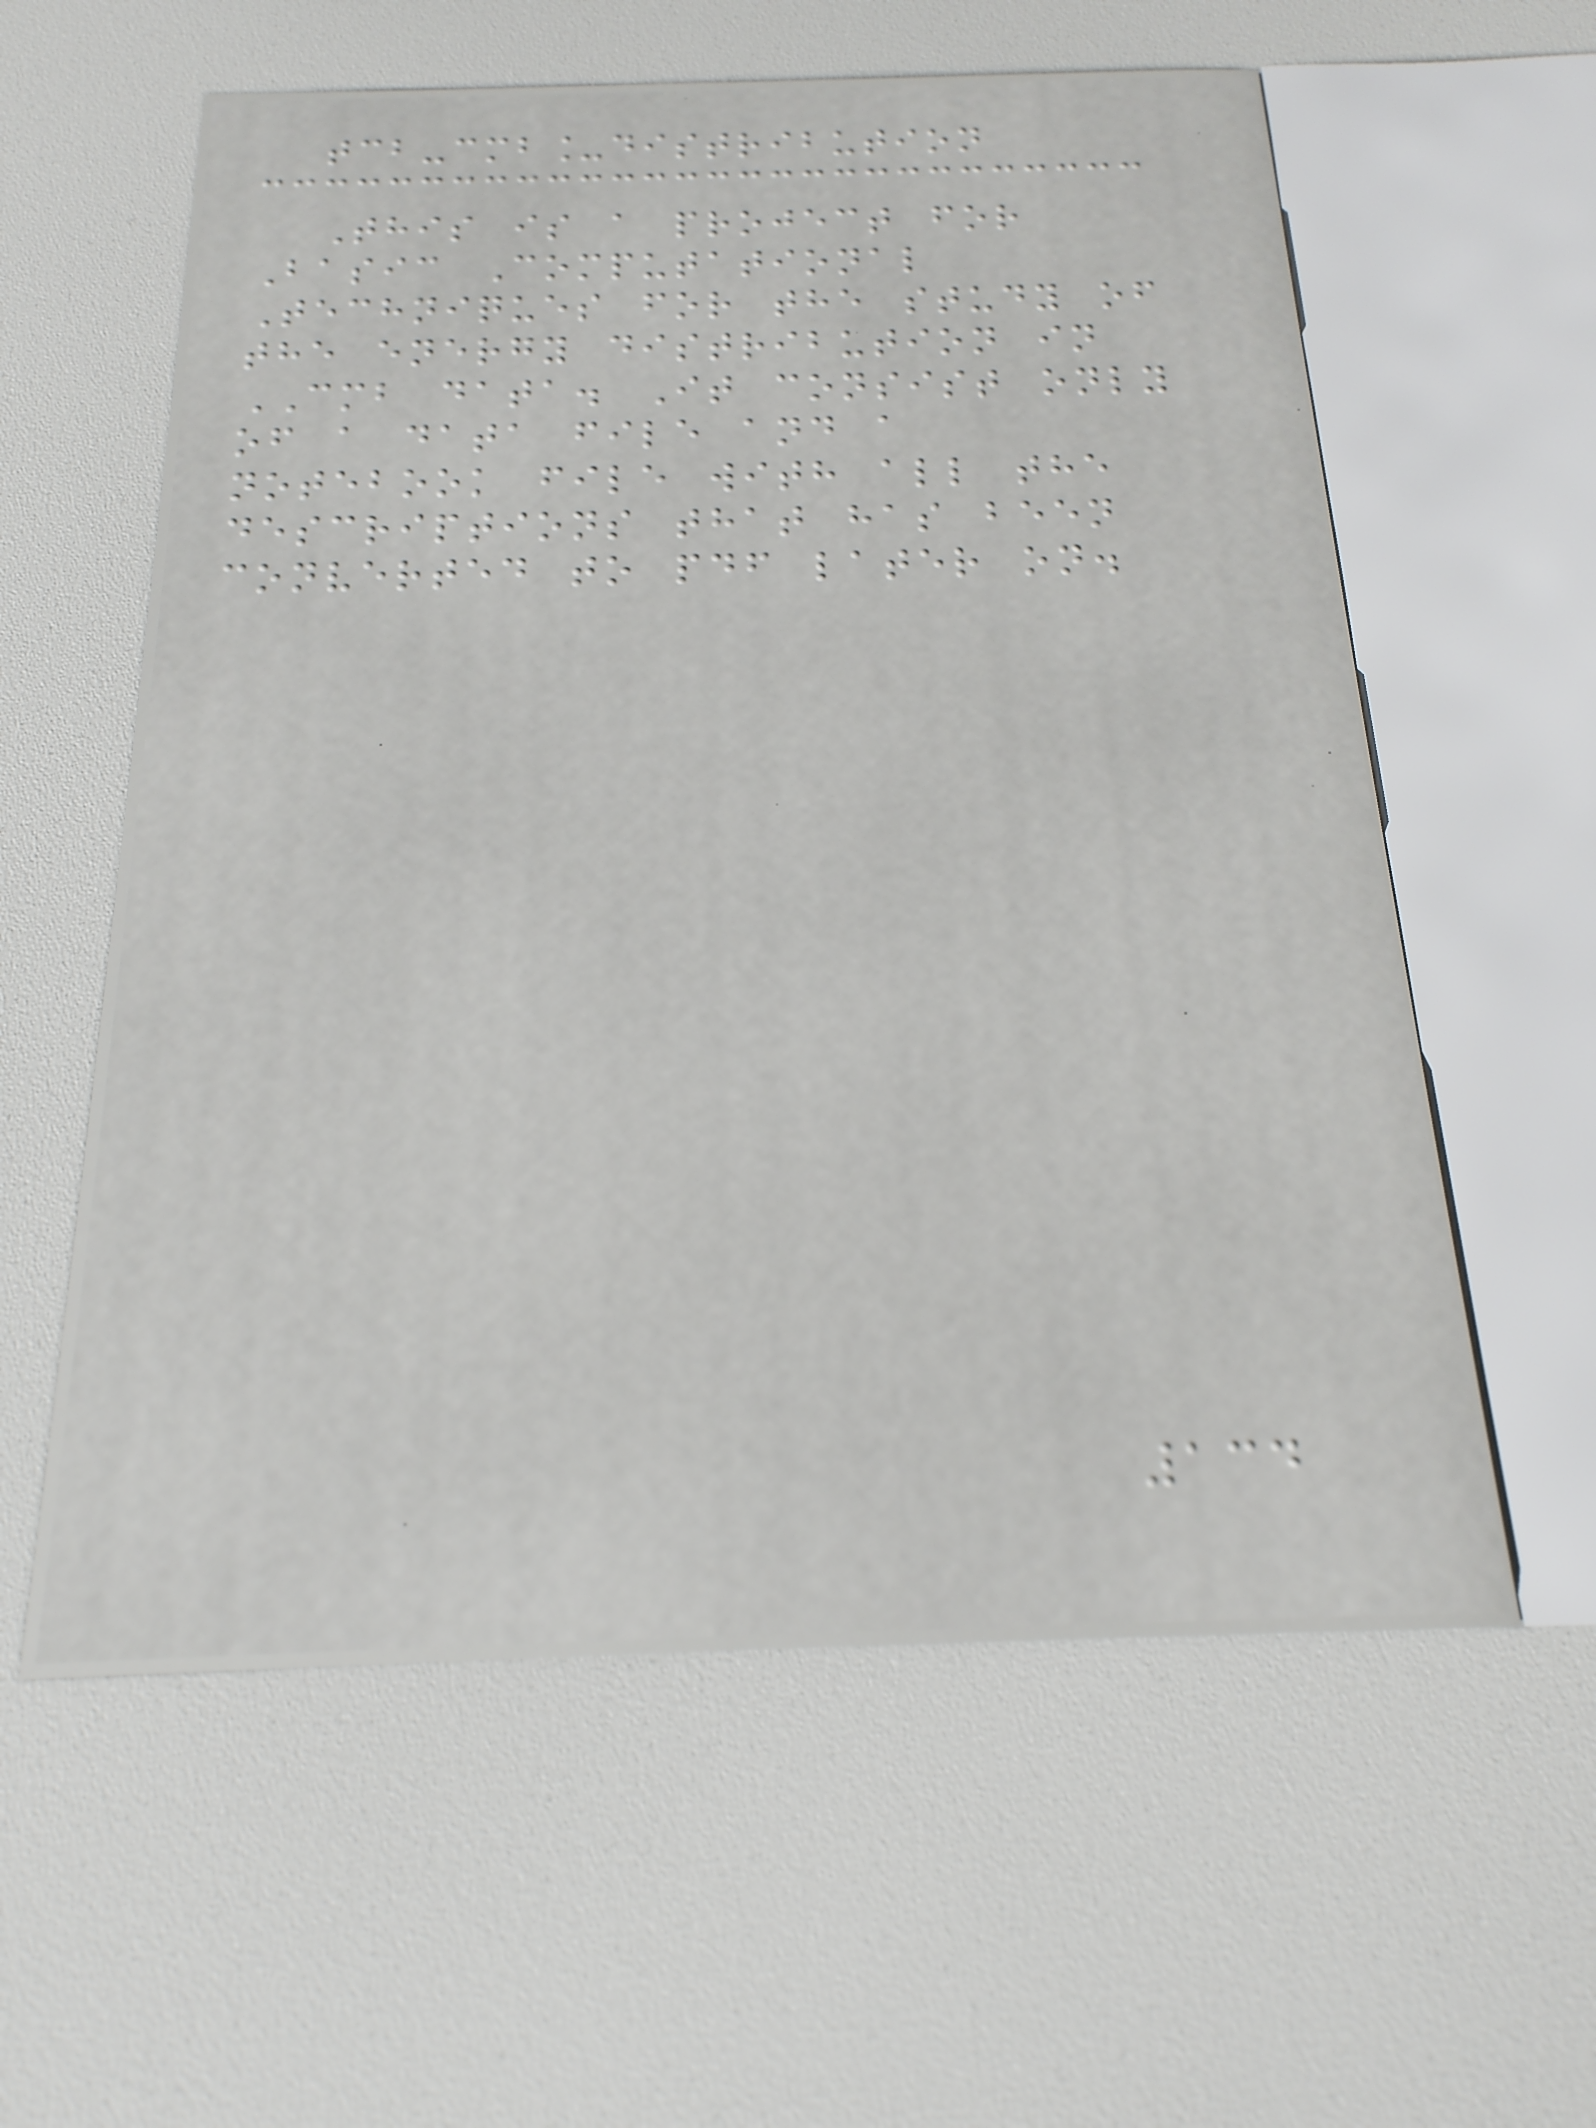tcb-cmb_distribution
This is a project for
Basic Computational
Techniques for the study of
the energy distribution in
CMB data. It consist only
of a data file and a
notebook file with all the
descriptions that has been
converted to pdf later on.
134
